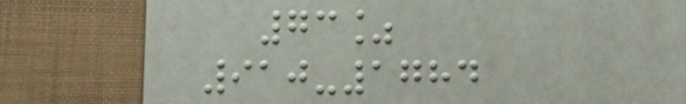73%
910-1784
